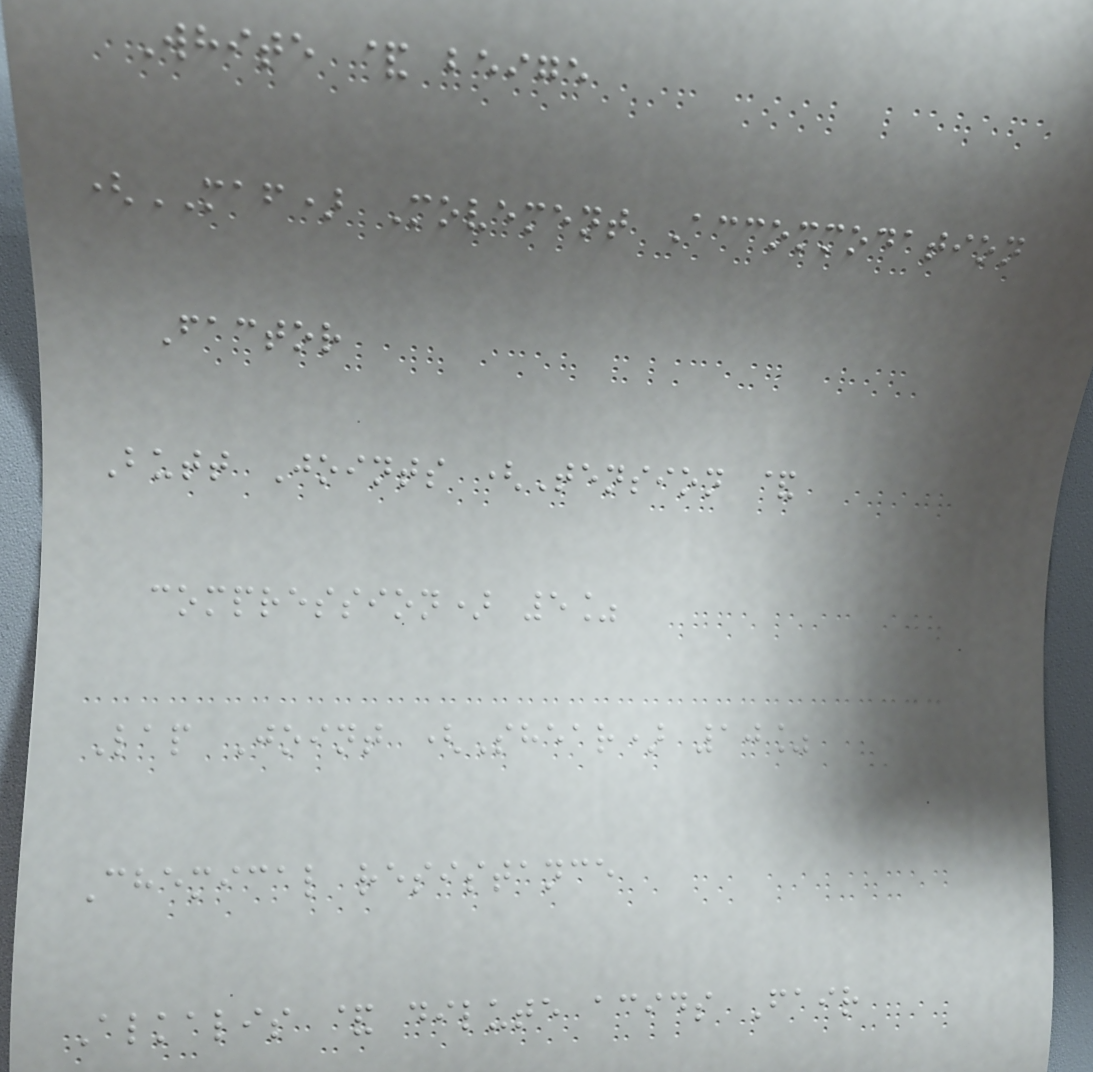White & beige
(MAF) Movement Accommodation
Factor
Butt Joints (Tension &
compression) 5%
Lap Joint (Shear) 10%
Chemical resistance
Alkalis & dilute acids Fair
